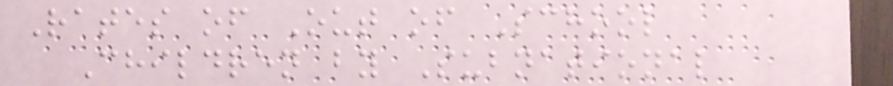Rates of Out of School
Children by Subnational
